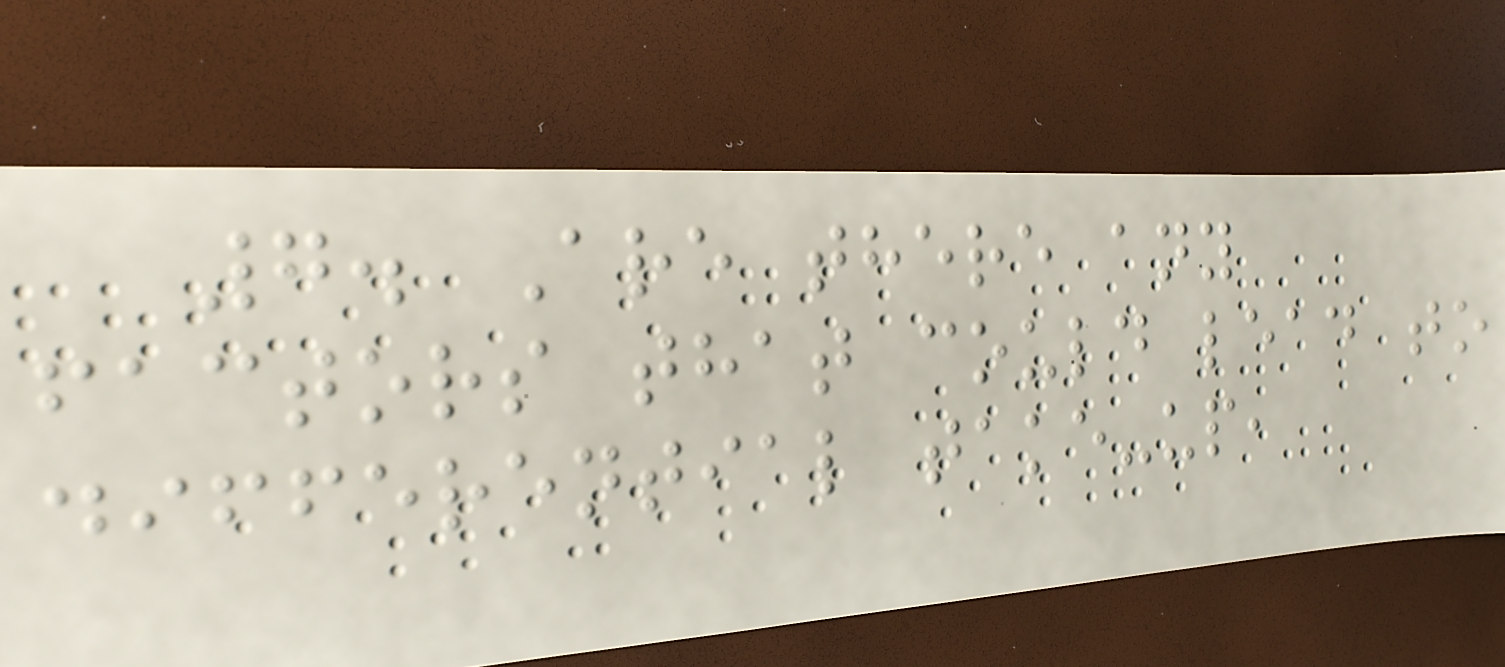7. Are there any
factors that could lead to
differential take-up,
